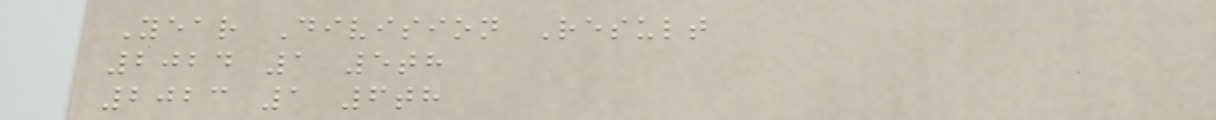Year Division Result
2024 1 5th
2023 1 6th
